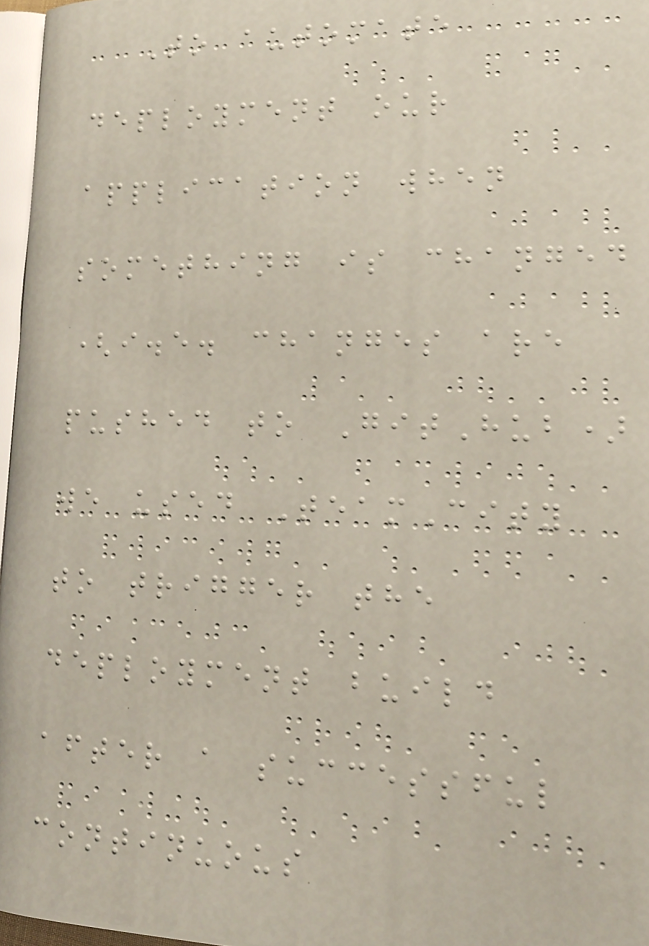To automate
deployment our
application when
something is changed
(i.e. changes are
pushed to GitHub)
we used TeamCity
to trigger the
deployment build
after a successful
continuous
